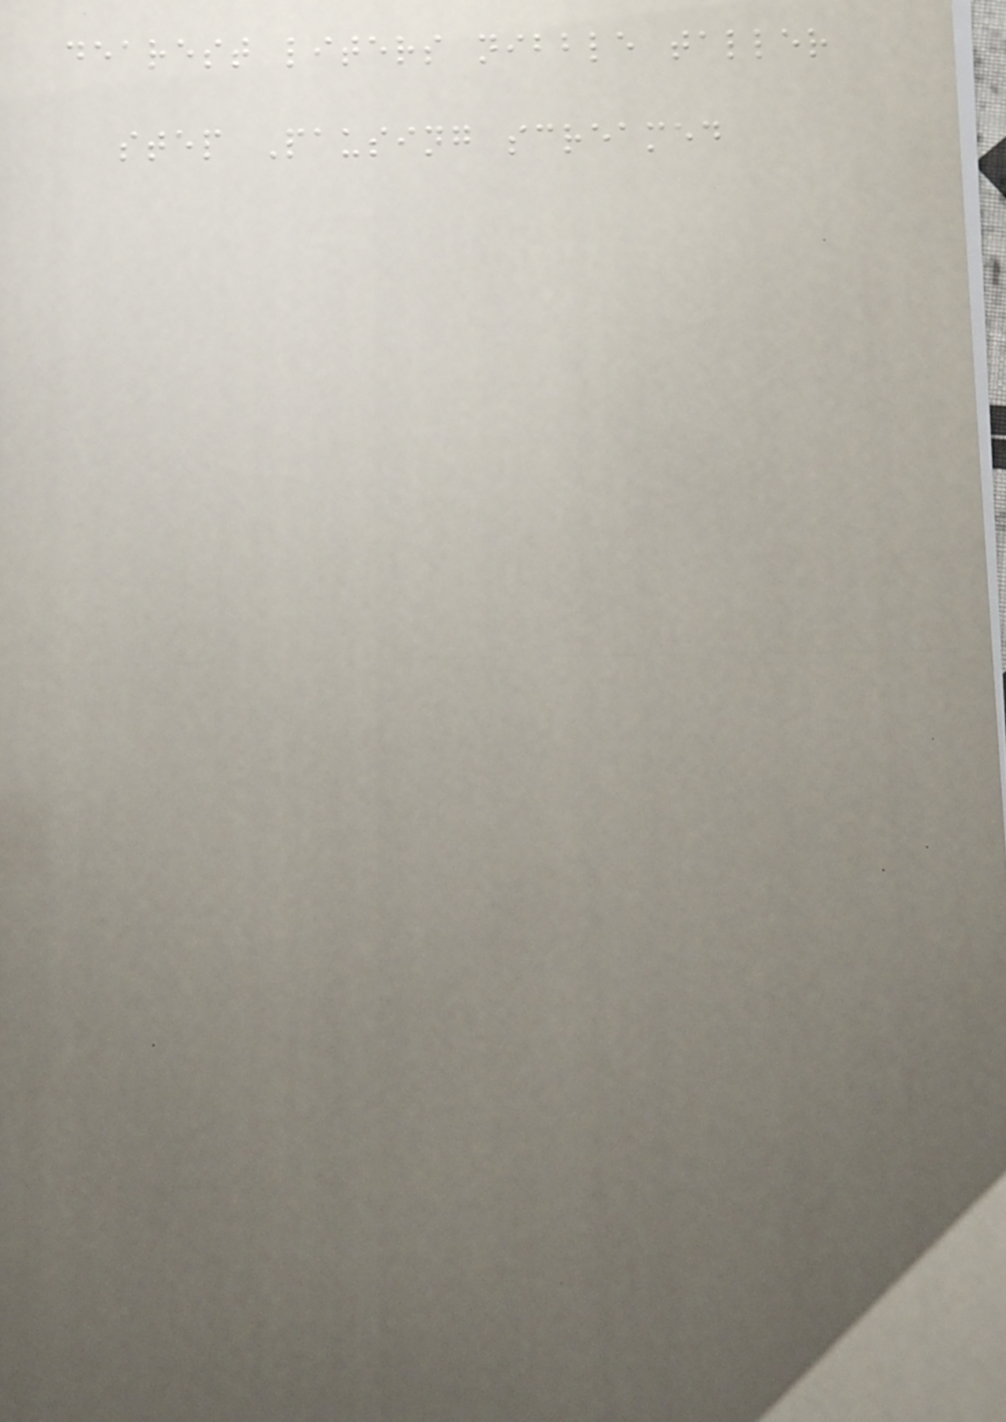dearest liters nibble taller
step Pausing screamed
